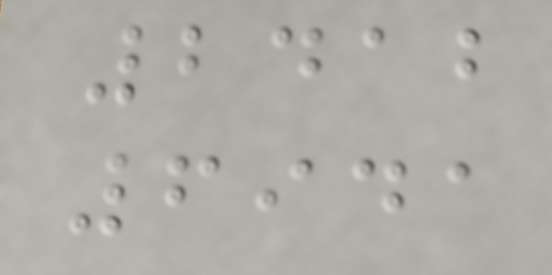2412
6941
